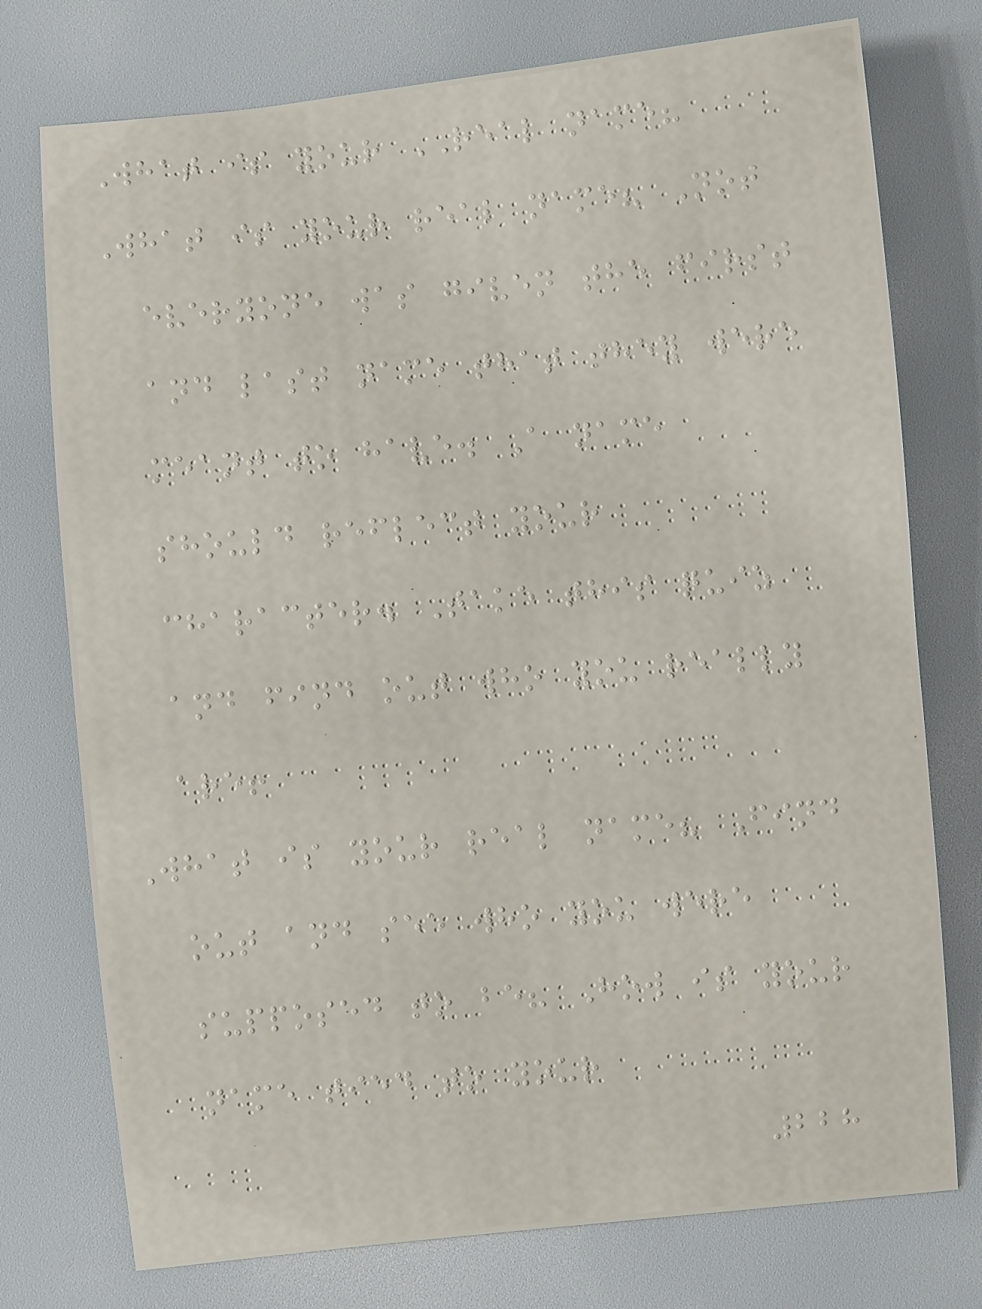What is your REAL name?
What is your real name? Not
everyone was given the first
and last name that they were
meant to have. A name
should reflect your
character. Take this quiz
and find out who you really
are!
What is your real name? Find
out and see who you were
supposed to be? How is your
name tied to your
228
